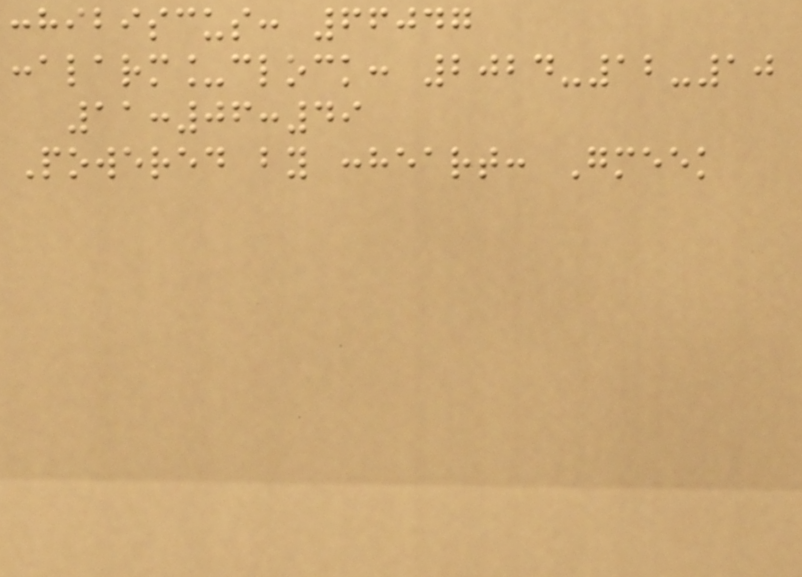:hibiscus: 66047
:alarm_clock: 2024-12-10
11:06:49
Powered by :heart: Gmeek
